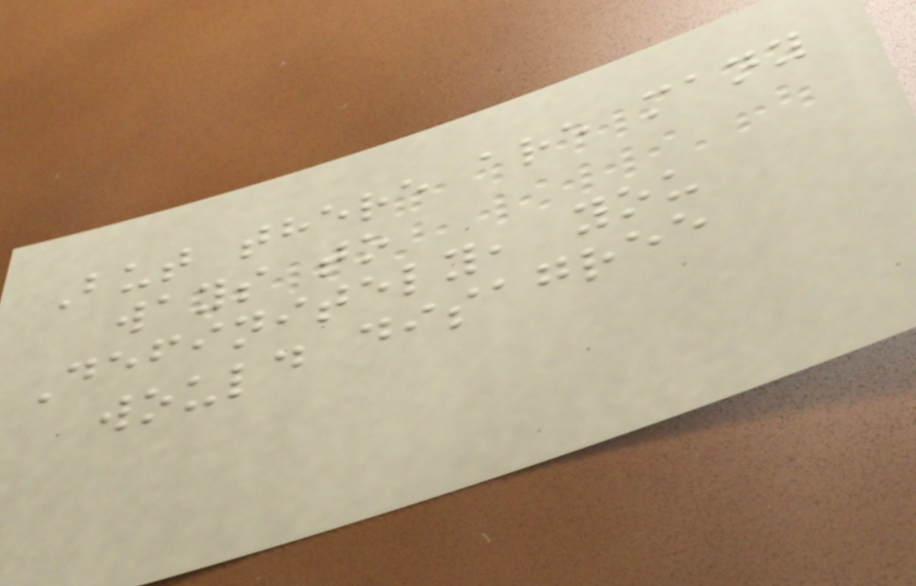But there are many
ways to
Definitely, you
would disagree
